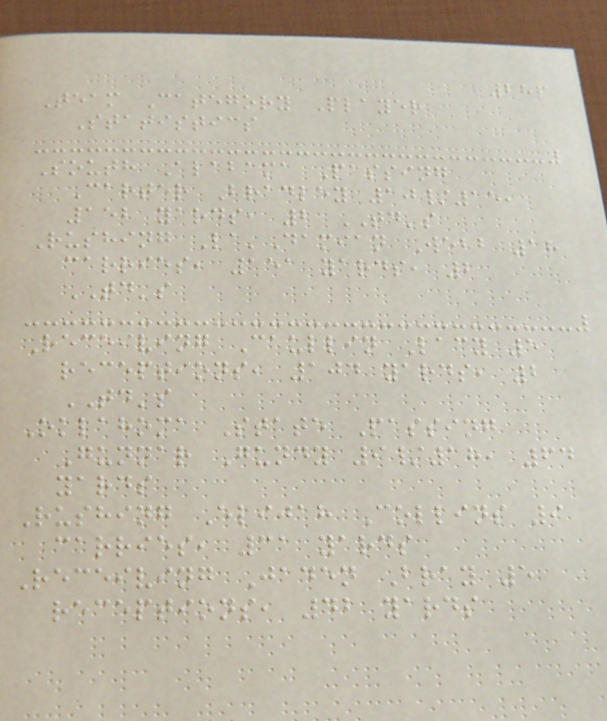286
Team Category Player
Statistics
South Alabama Passing
Carter Bradley 10/15,
152 yards, 2 TD's
Rushing La'Damian Webb 18
carries, 151 yards, 2
TD's
Receiving Caullin Lacy 5
receptions, 104 yards, 2
TD's
Oklahoma State Passing
Gunnar Gundy 9/18, 64
yards
Rushing Elijah Collins 9
carries, 31 yards
Receiving Jaden Bray 5
receptions, 42 yards
